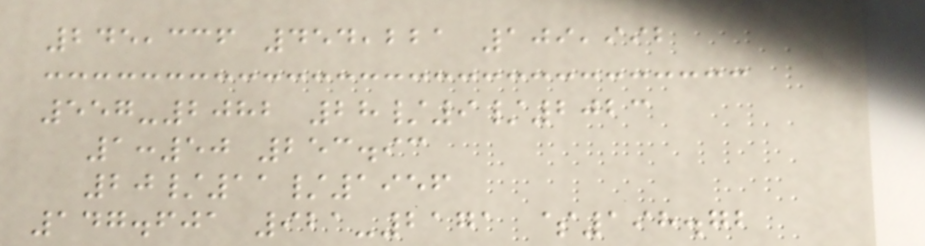245,336 454,221 109,992
557-2082 28/9/2023
1:50 253.93
20/11/1956
147.601 921-2171 $198.72
